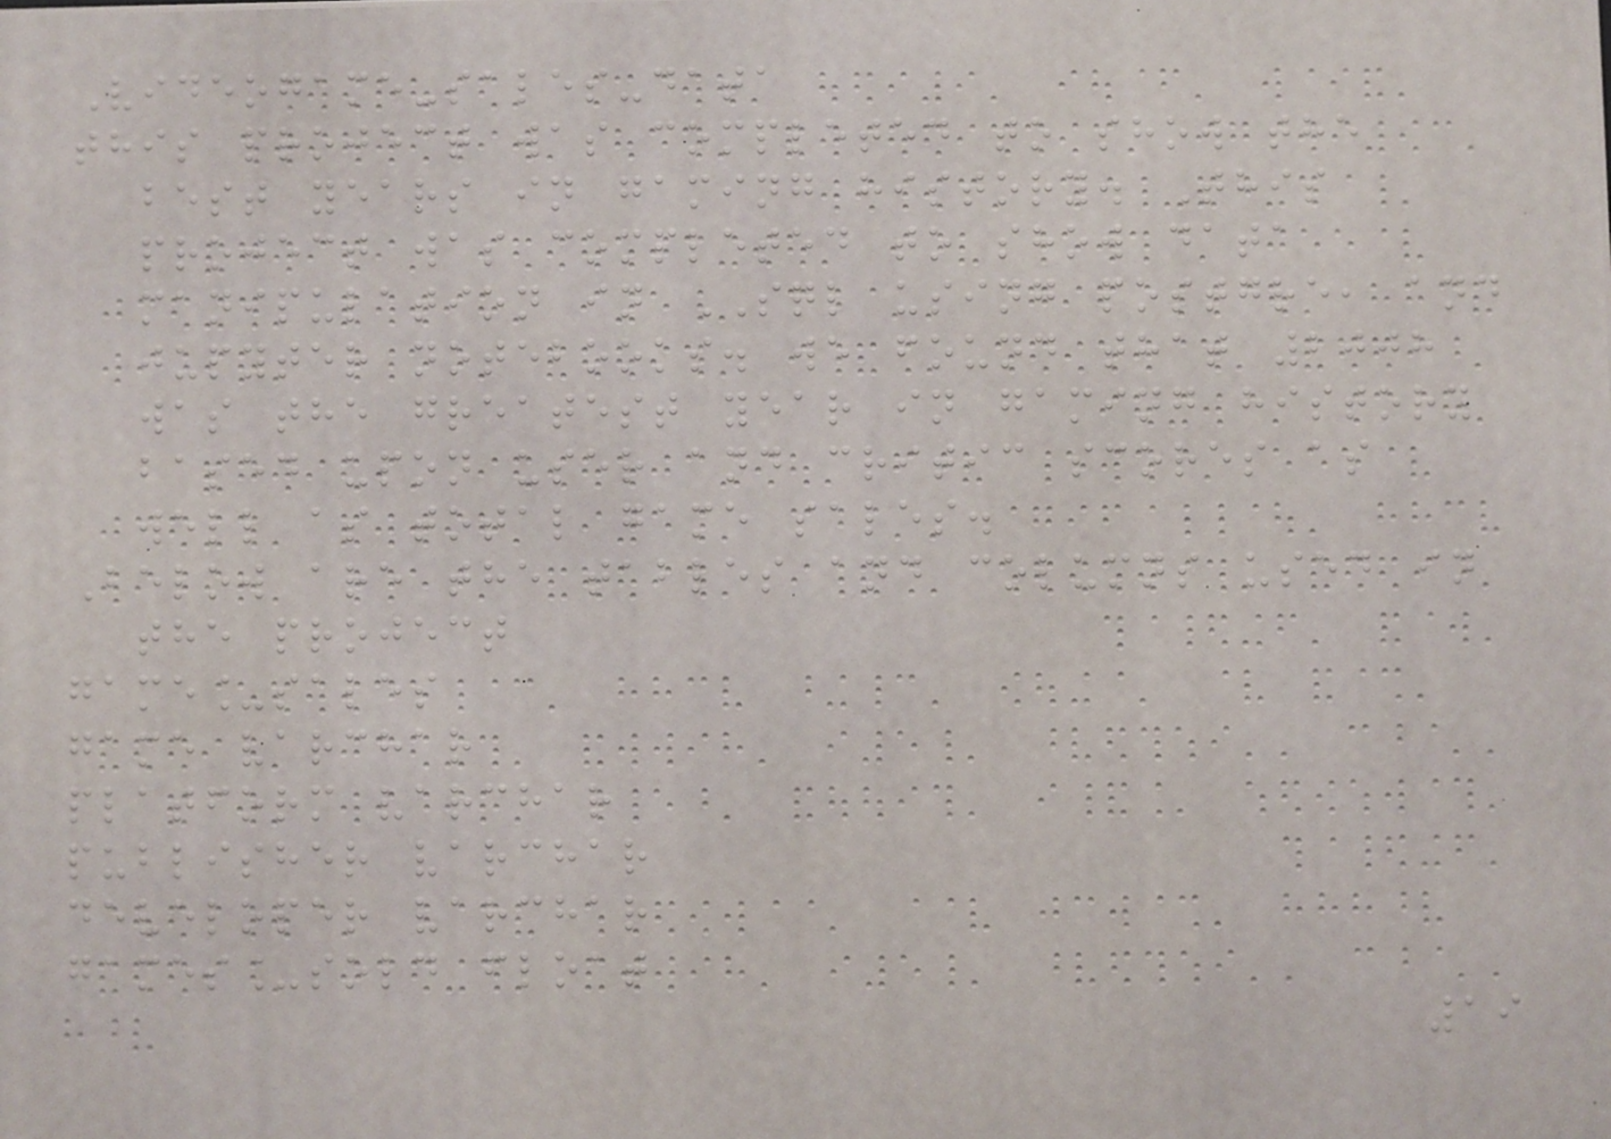Videogame-sales-data
this project was completed to show the
best years in gaming history. This
project was completed to show data
manipulation in SQL using postgre, and
jupyter notebooks. we found that 2008
was the greatest year in gaming history
based upon user and critic scores as
well as total game sales.
Below are the tables and columns used in
the project
game_sales
game varchar
platform varchar
publisher varchar
developer varchar
games_sold float
19
